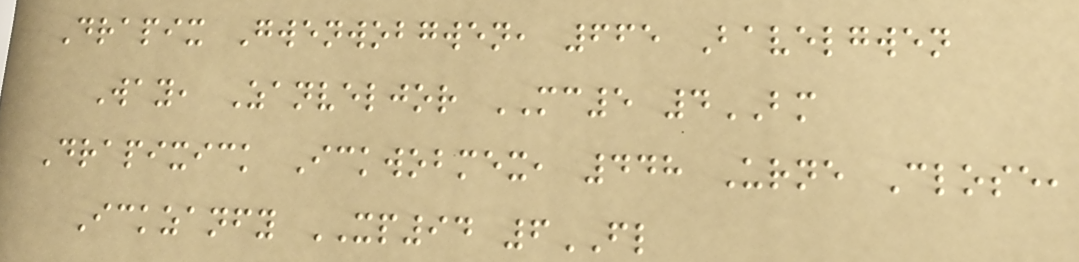Drapix Gwenwobgwen, 665 Bavelgwen
Way, Zanveljor MC5 4BM
Drapixick Ickwobmex, 448 Urne Close,
Ickzanfy XP94 6FL
